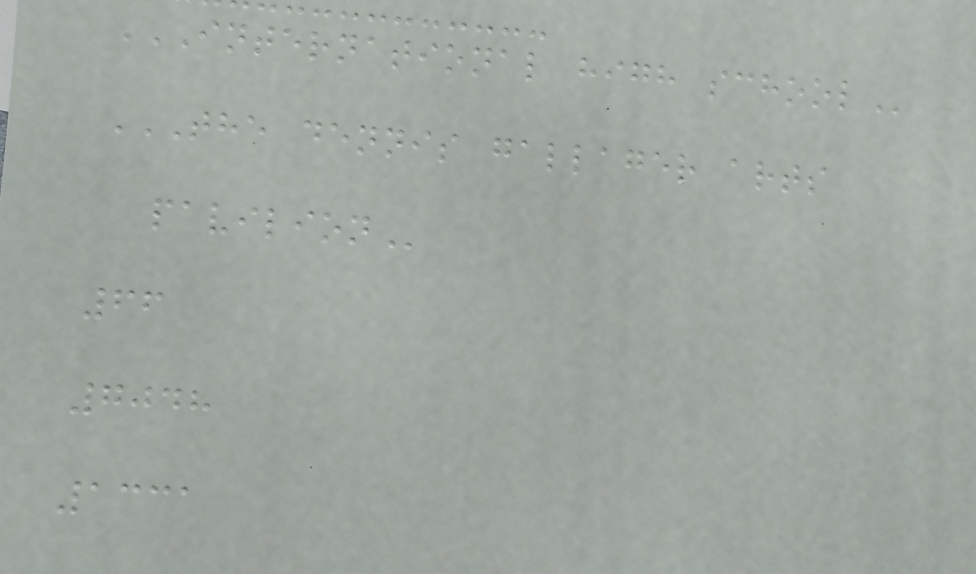INTERNATIONAL HIGH SCHOOL
THE DENNIS GALLAGER ARTS
PAVILION
66
7048
1331
